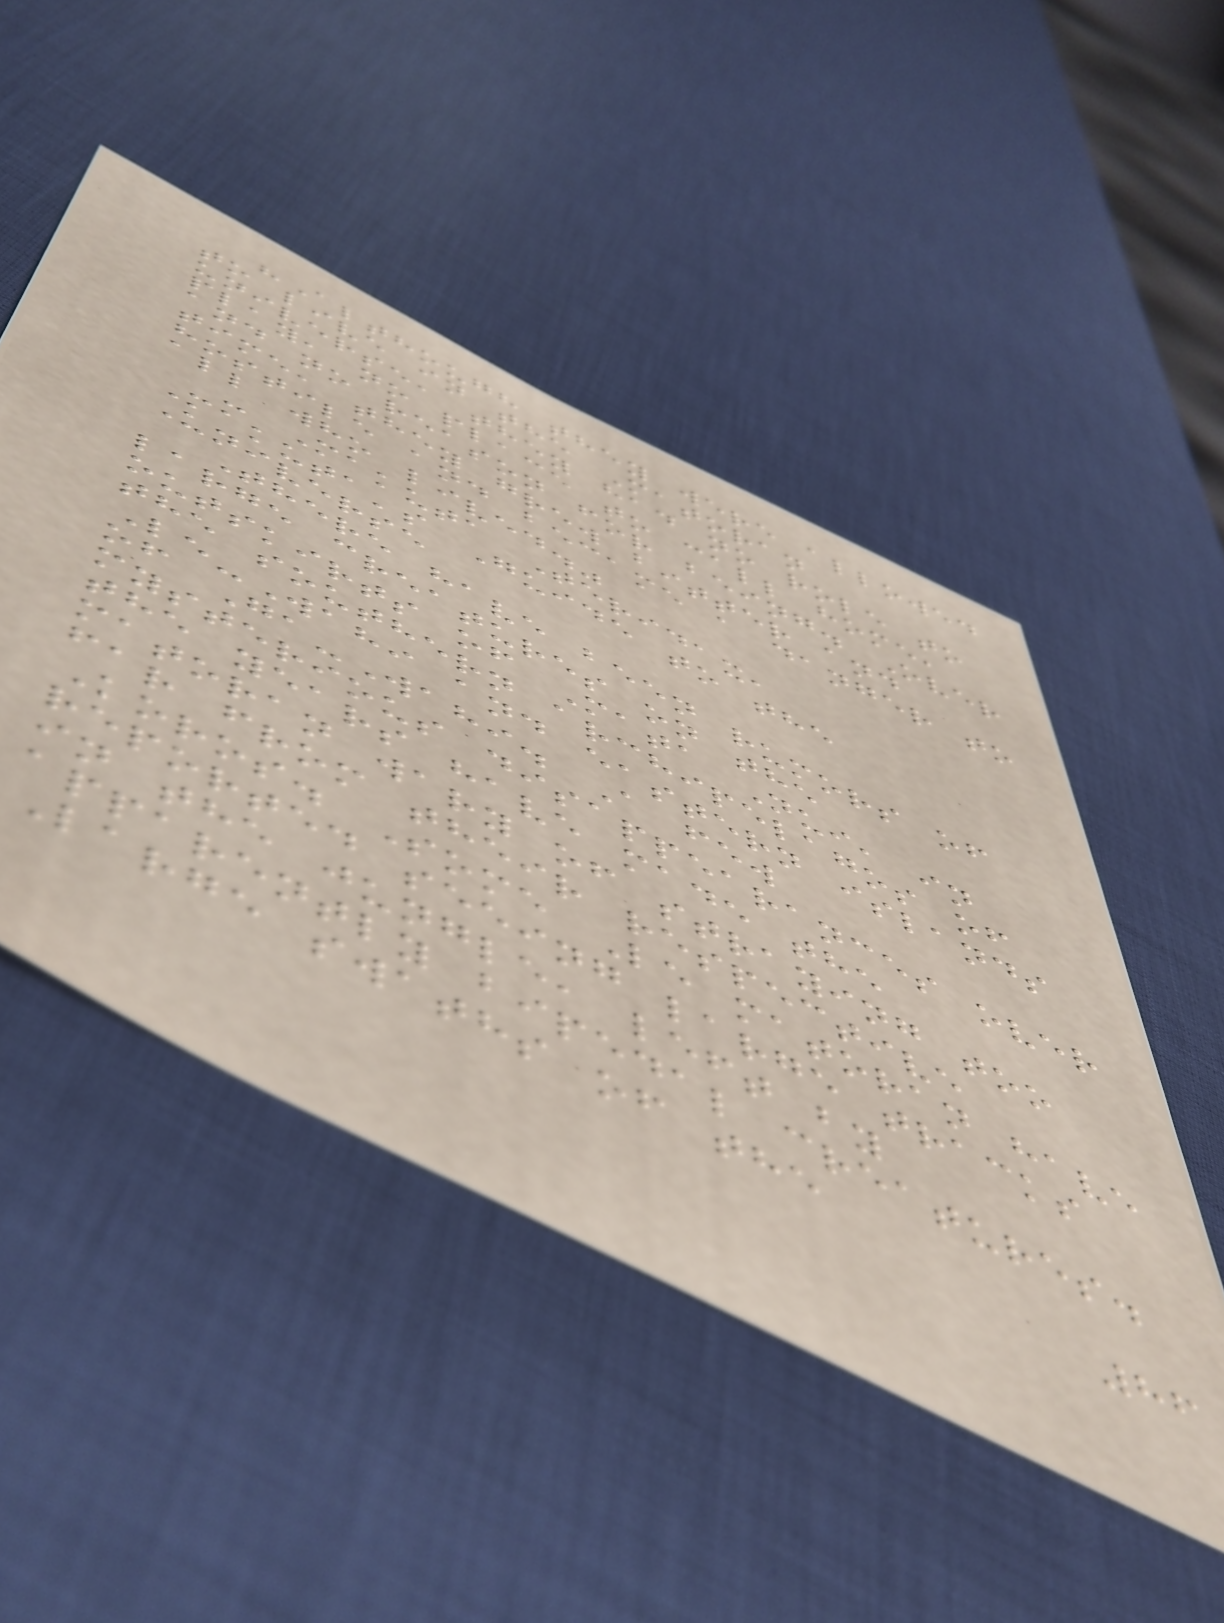"Although they were allowed
to live in the Matoran
universe, they had no role to
play, no place to call home,
and no reason for being. Over
time, they grew bitter and
hostile and became a danger to
all who lived."
- Makuta Teridax,
Makuta's Guide to the
Universe
There have been rumors of
large creatures on the
outskirts of Mata Nui, in
the southern archipelagos of
Le-Wahi and eastern islands
of Ga-Wahi. A few
mysterious disappearances over
the years have made the
matoran wary of straying too
far from their respective
Koros. Some Le matoran have
reported seeing large tracks
in the jungle, left by
apparently bipedal creatures.
Large swaths of the
86
